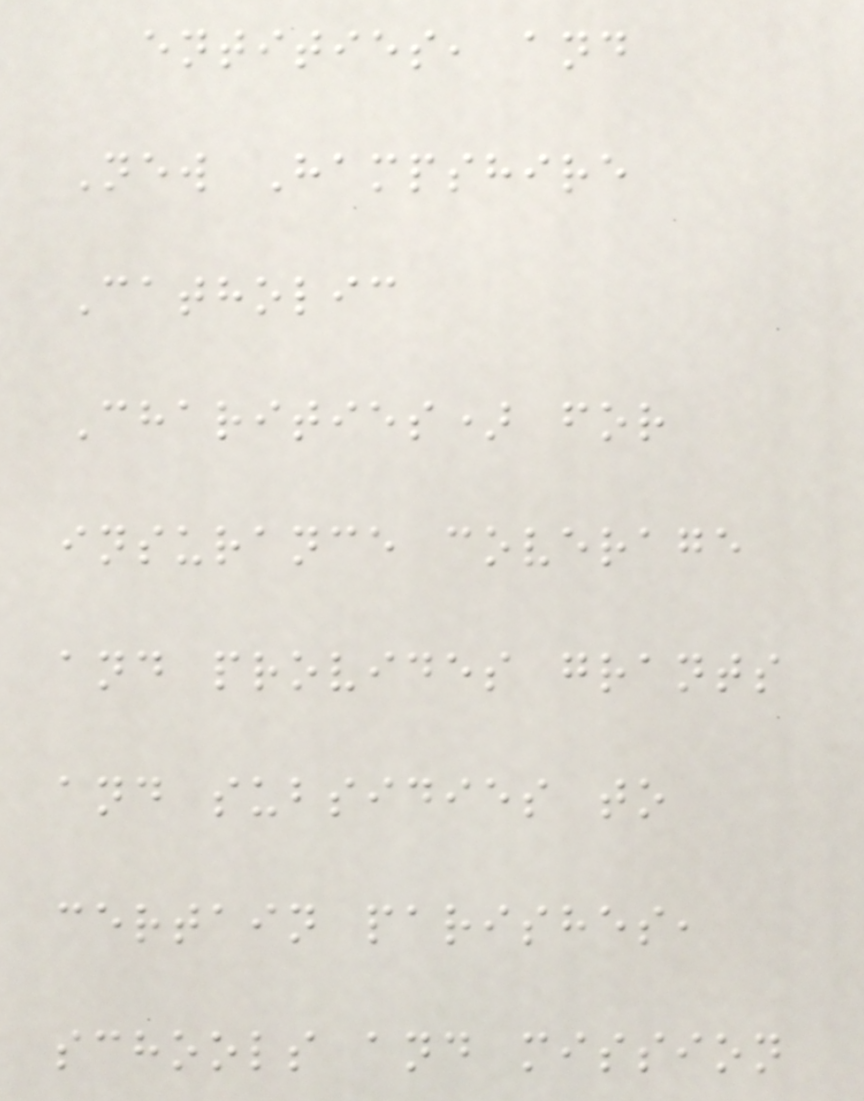entities, and
New Hampshire
Catholic
Charities) for
insurance coverage
and provides grants
and subsidies to
certain parishes,
schools and mission
